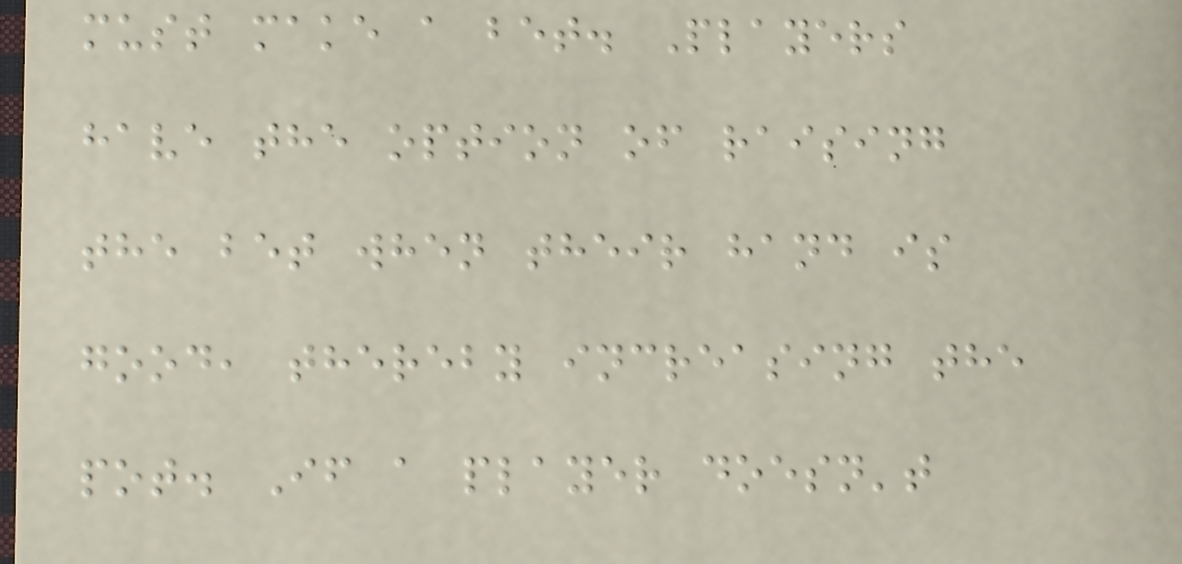must make a bet. Players
have the option of raising
the bet when their hand is
good, thereby increasing the
pot. If a player doesn't
